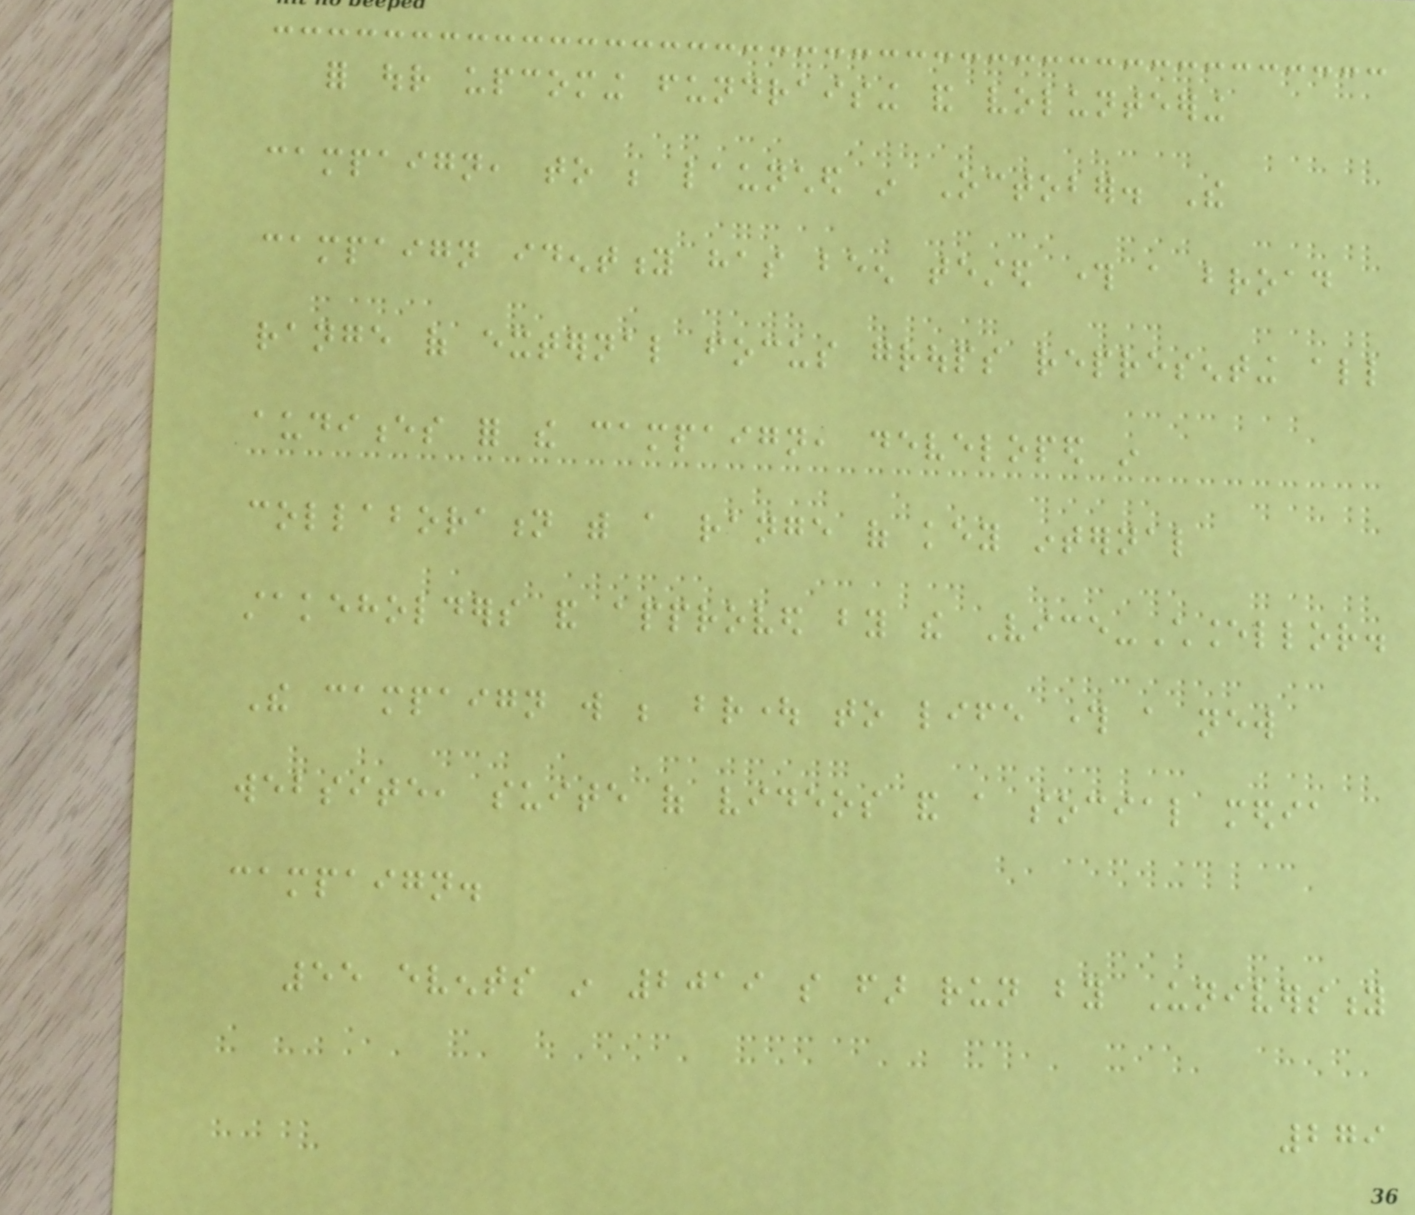for our upcoming fundraising and volunteering
campaign, to be launched in October. The
campaign identity has been tested through a broad
range of external focus groups representing all
audiences for the campaign, developed in
collaboration with a range of key internal
stakeholders and approved by the Vice-Chancellor.
The campaign will be brought to life through a new
website, suite of videos and a social media
campaign.
55 events in 2019 so far run by University
279
